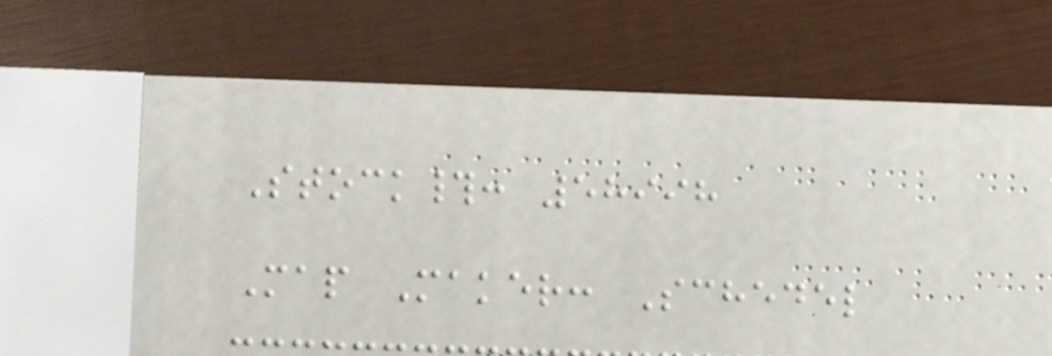Stock#: 58998
Map Maker: Schedel
